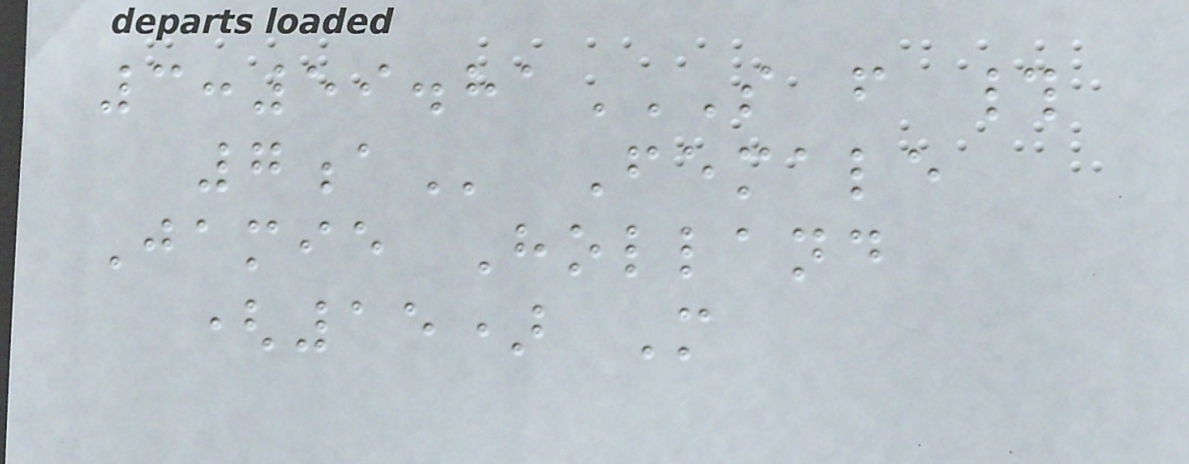3:59.81S F #
7A Female
Jamie Holland
(15) M
